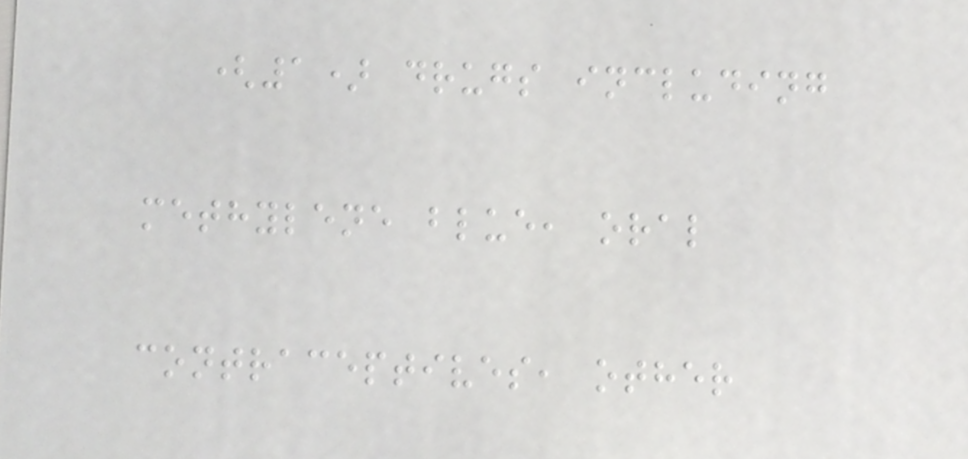(1) drugs including
methylene blue, oral
contraceptives, other
